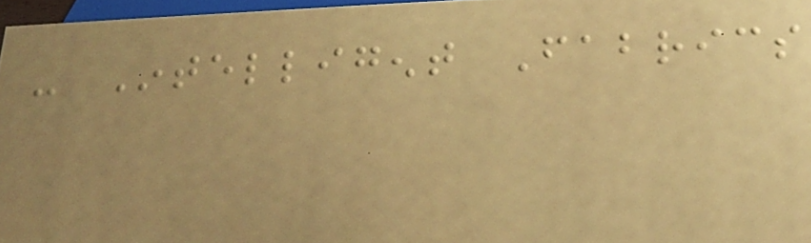- Intelligent Fabrics
